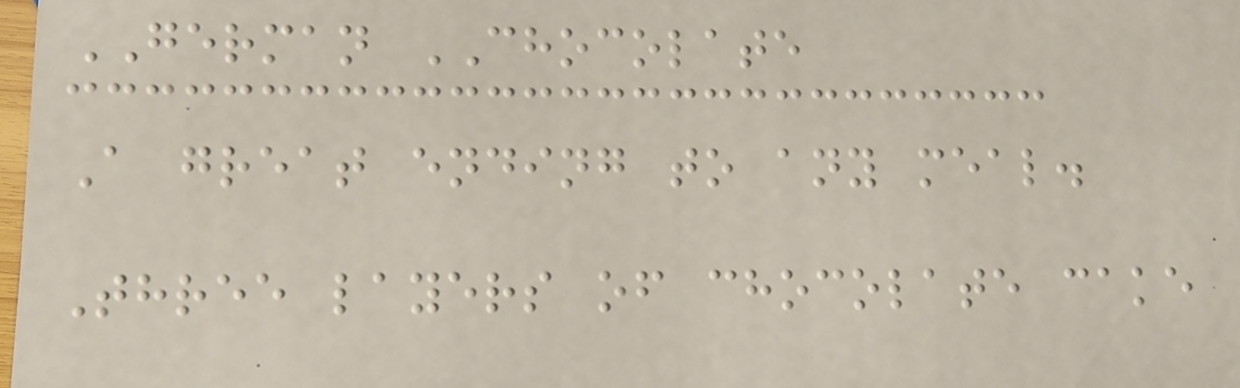GERMAN CHOCOLATE
A great ending to any meal.
Three layers of chocolate cake
